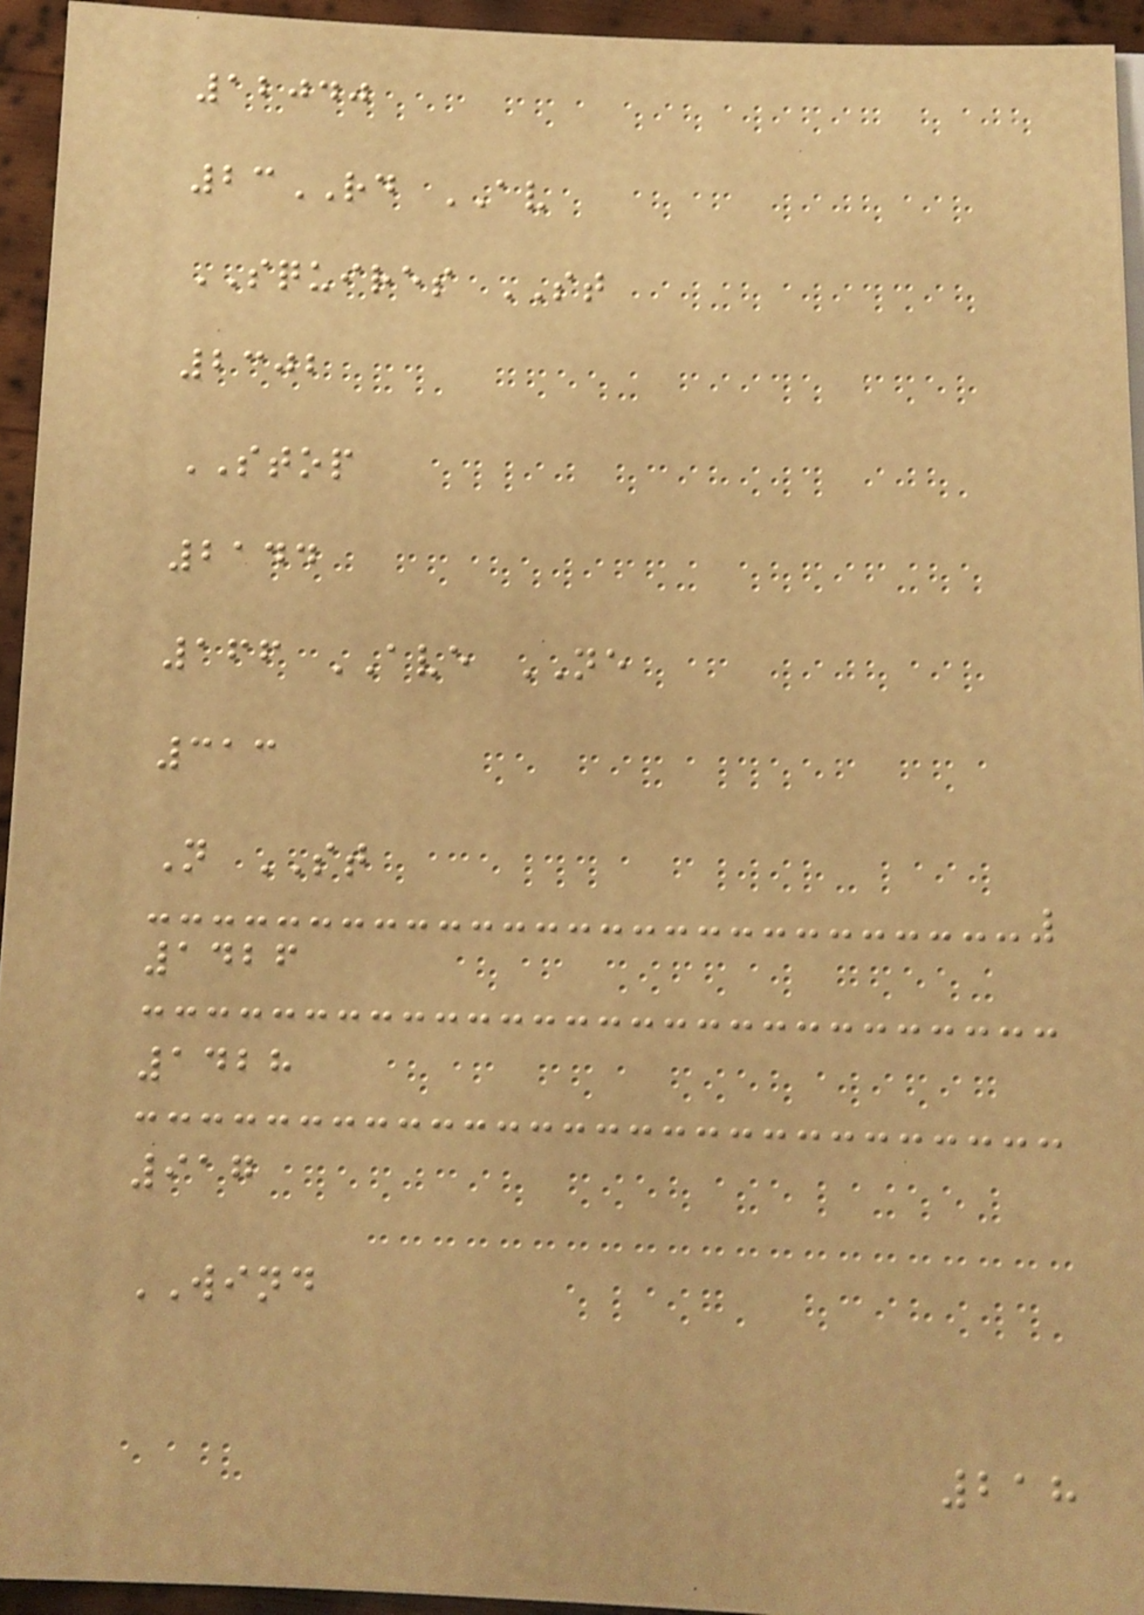12040
23RD AV
SQUIRES ST
2302
STOP
2144
166 AVE NE
313
N ST
1426
1428
917
WIND
218
